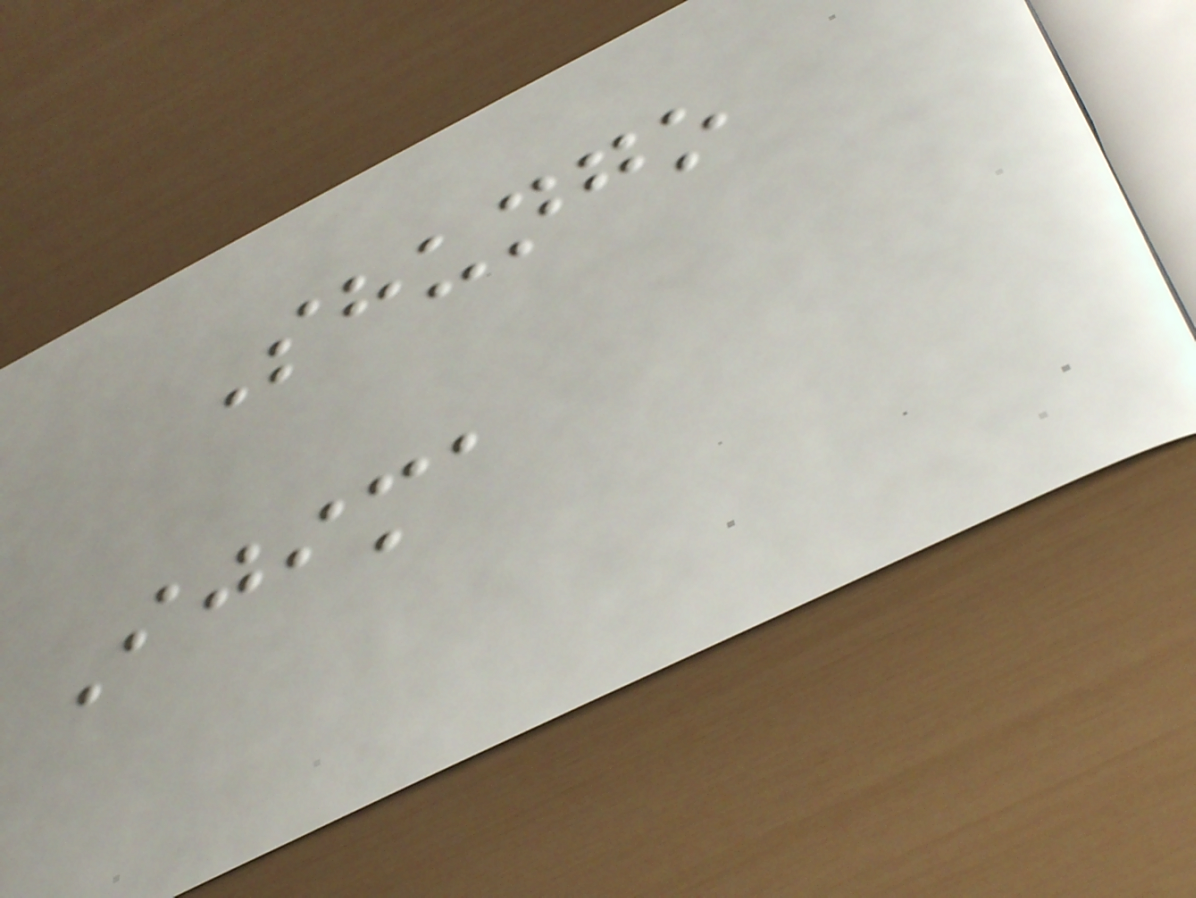Shungo
Ijima
